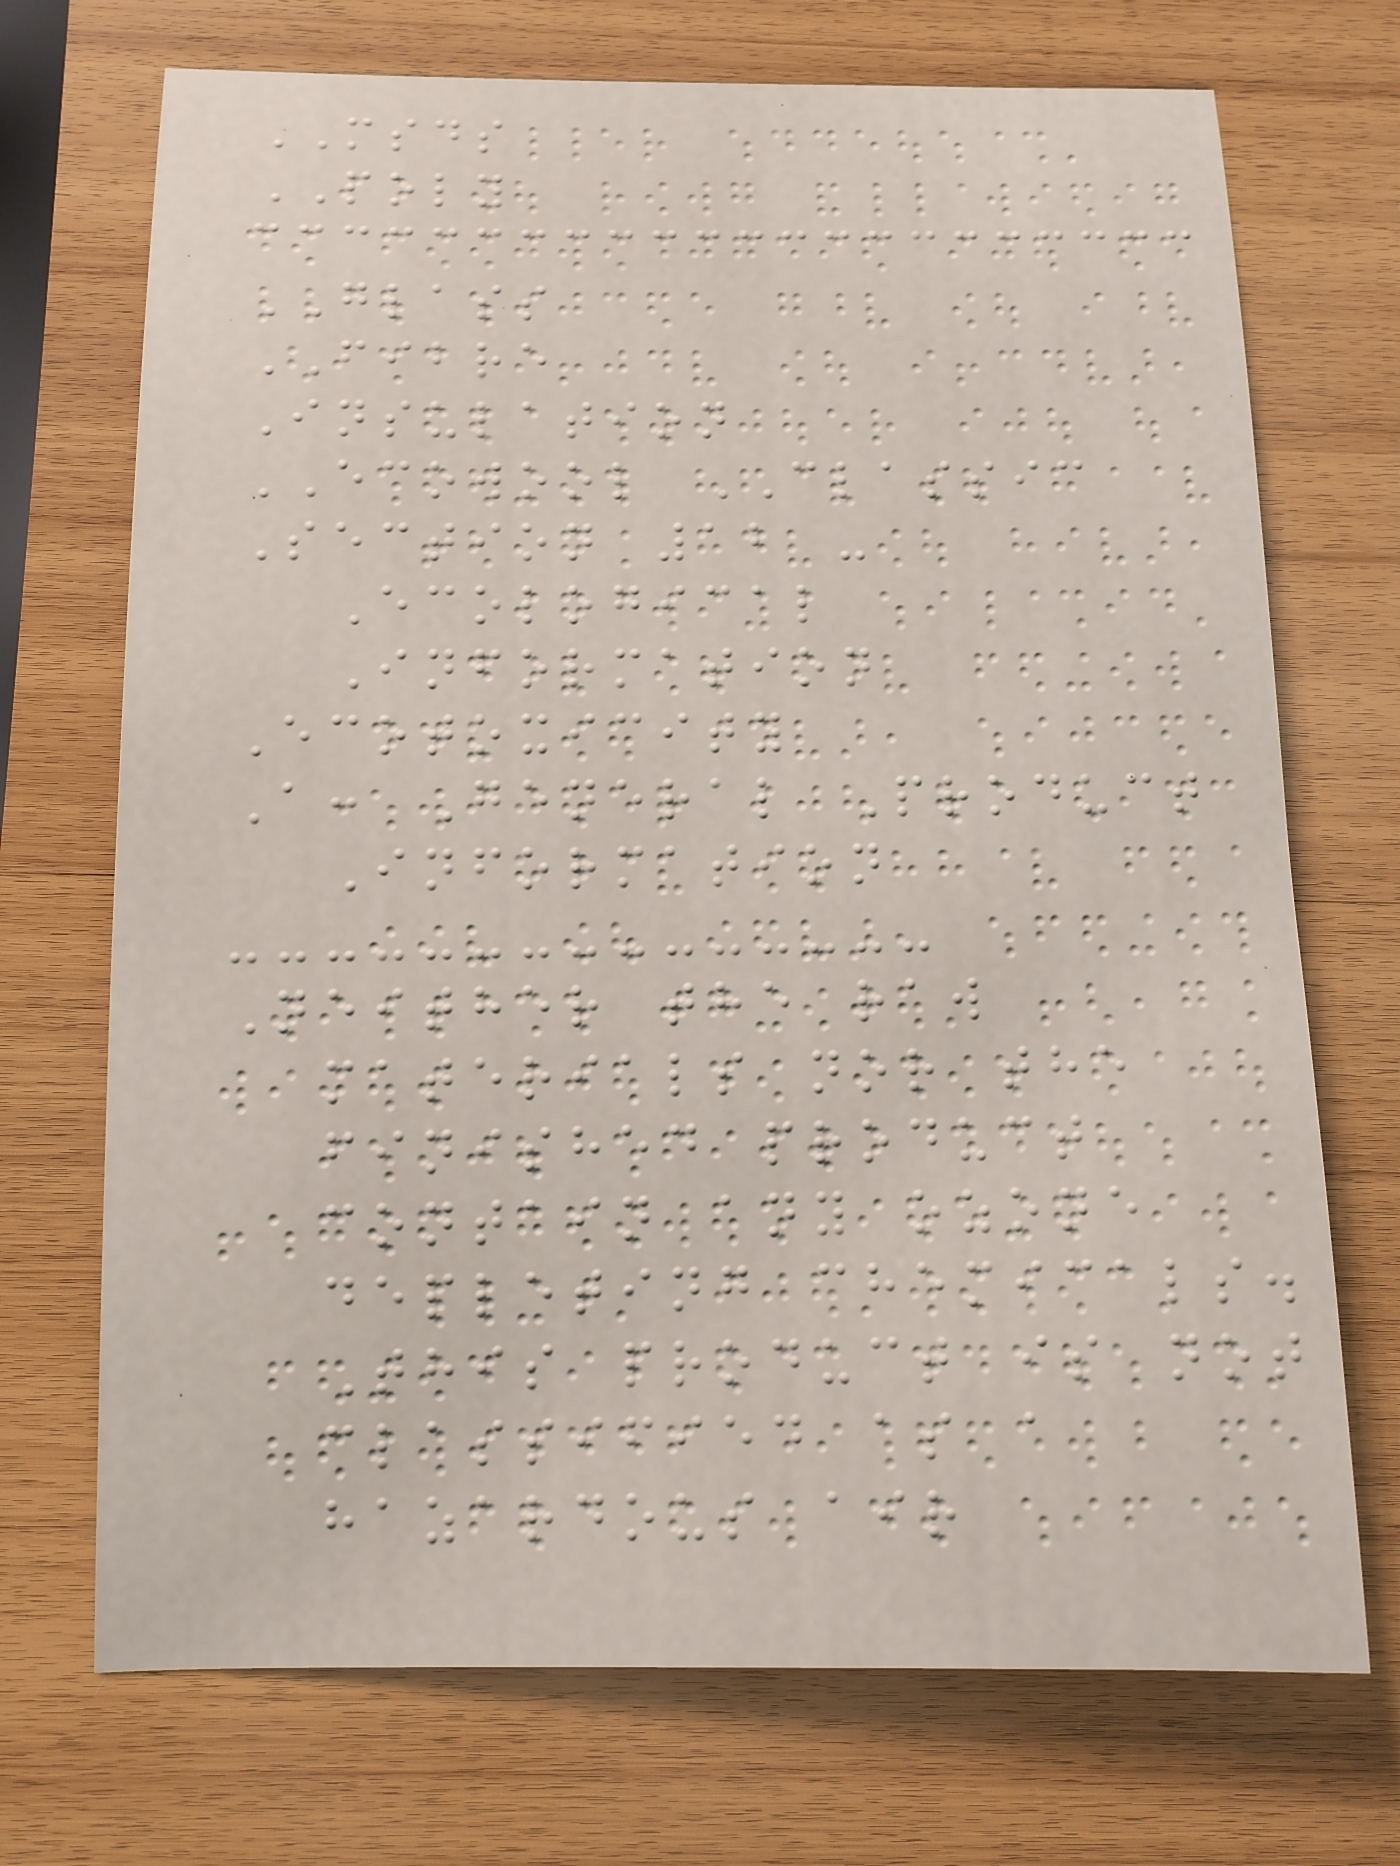MSDS
POLY
GLASS
FIBRE
Insulation
ECOWOOL CLASSIC
Section 12 -
Ecological
Information
Ecotoxicity
A: General Product
Information
Neither the raw
materials nor the
finished product
contain any ozone
depleting chemicals.
This product is not
classified as a
hazardous air
